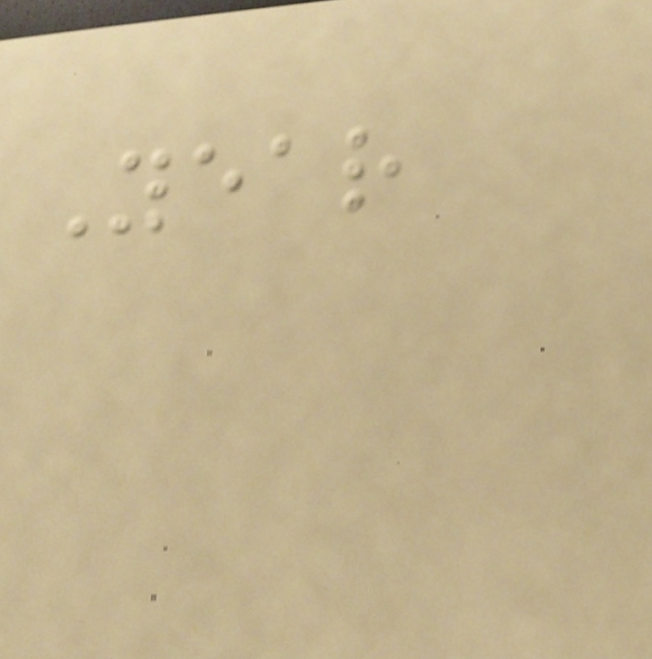Year
